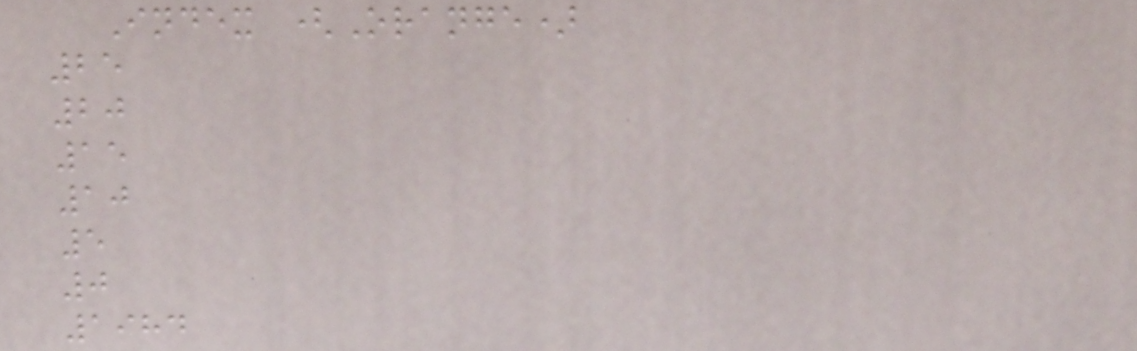Index (Orange)
25
20
15
10
5
0
1984
